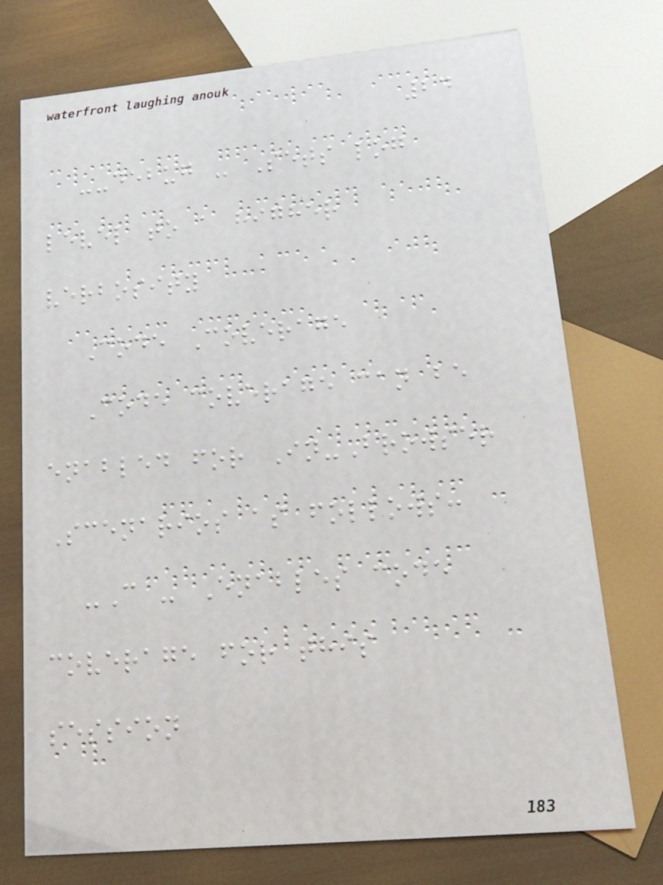24
--debug - Sets log
level to a higher
verbosity
Code Coverage
Code coverage can be
enabled for In-Browser
Scenarios as follows:
-C - Enables code
coverage for this
session
